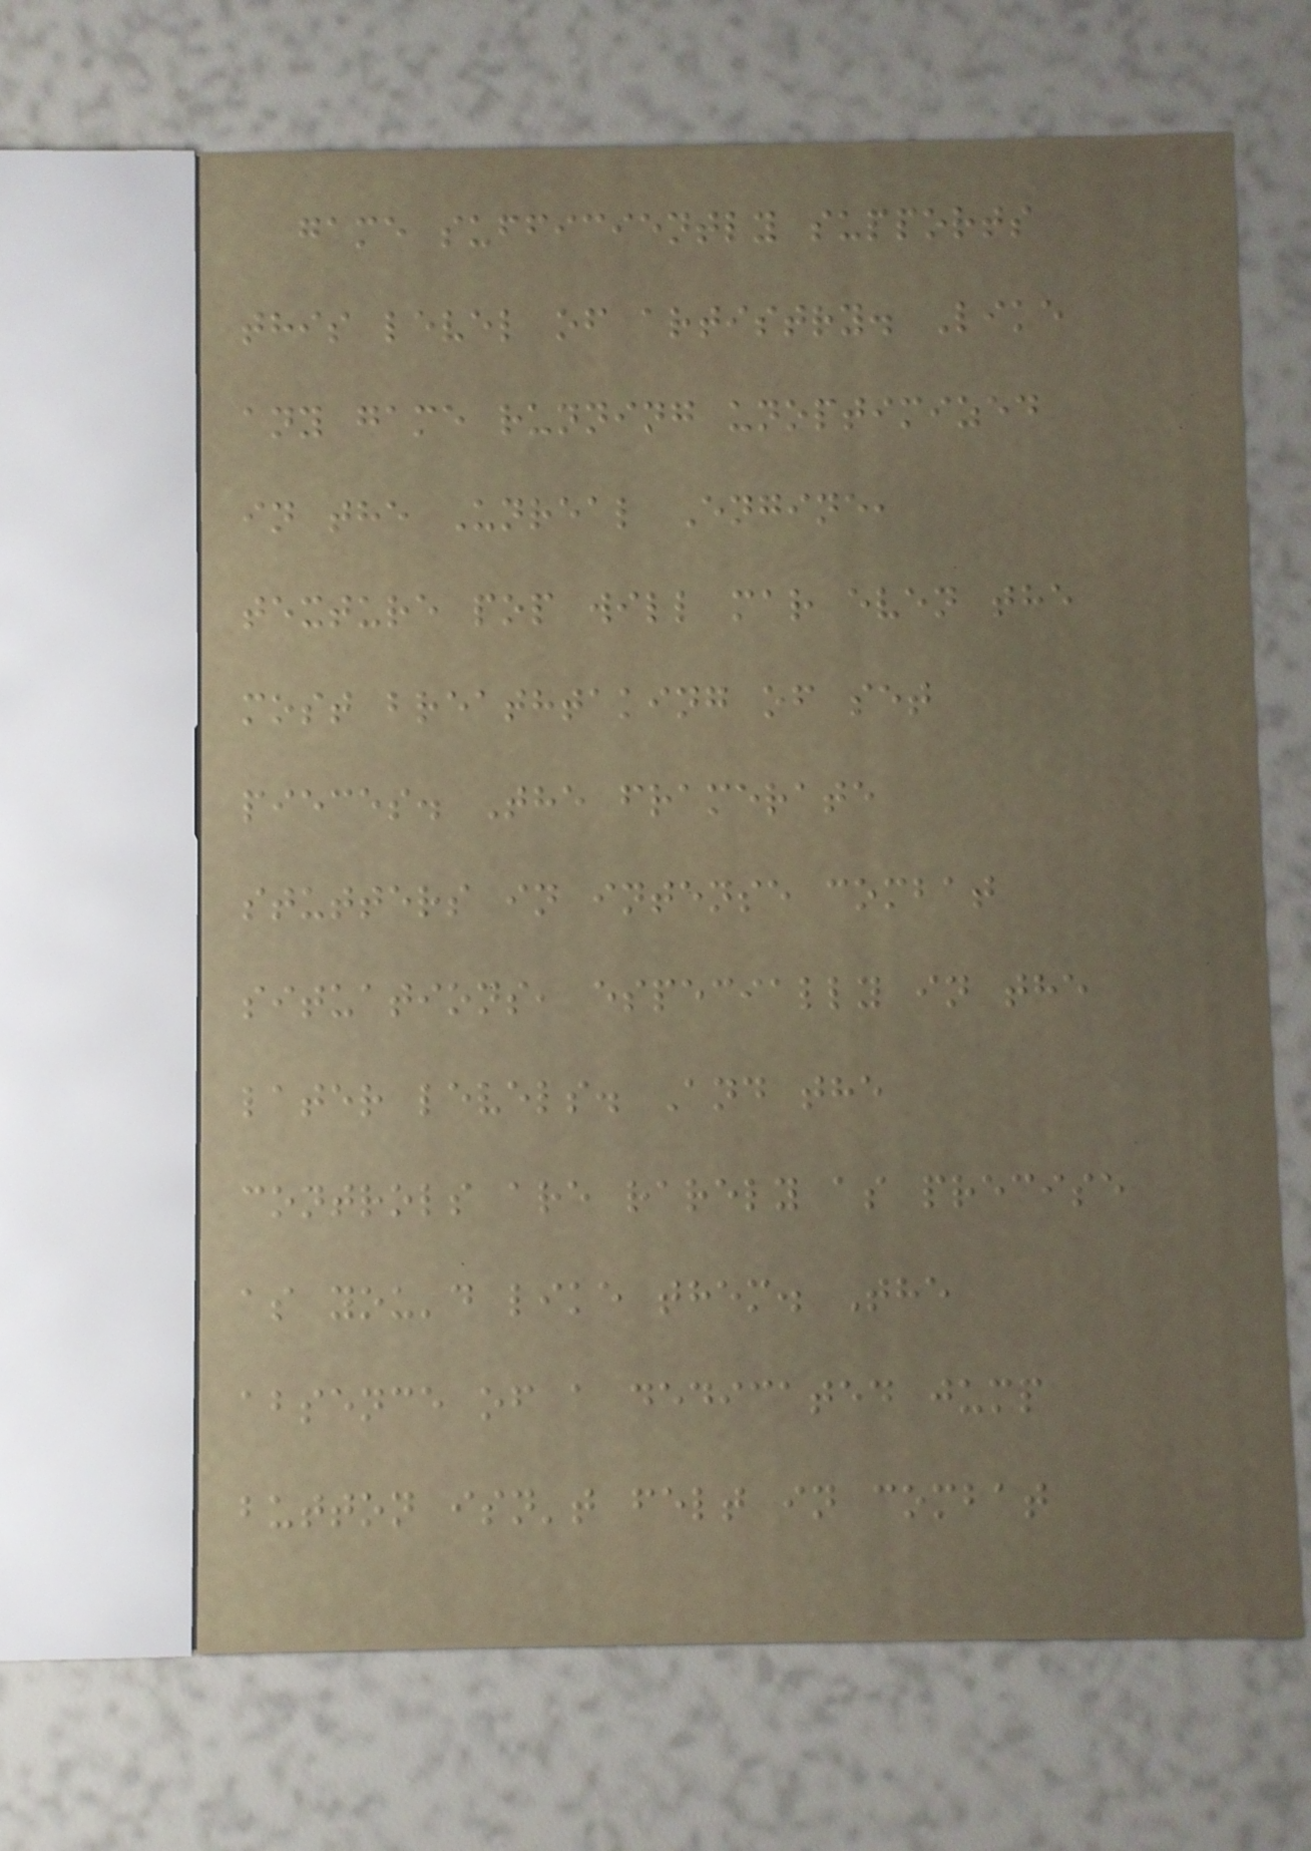game sufficiently supports
this level of artistry. Like
any game running unoptimized
in the Unreal Engine,
texture pop will mar even the
most breathtaking of set
pieces. The framerate
stutters in intense combat
situations, especially in the
later levels. And the
controls are rarely as precise
as you'd like them. The
absence of a dedicated jump
button isn't felt in combat
